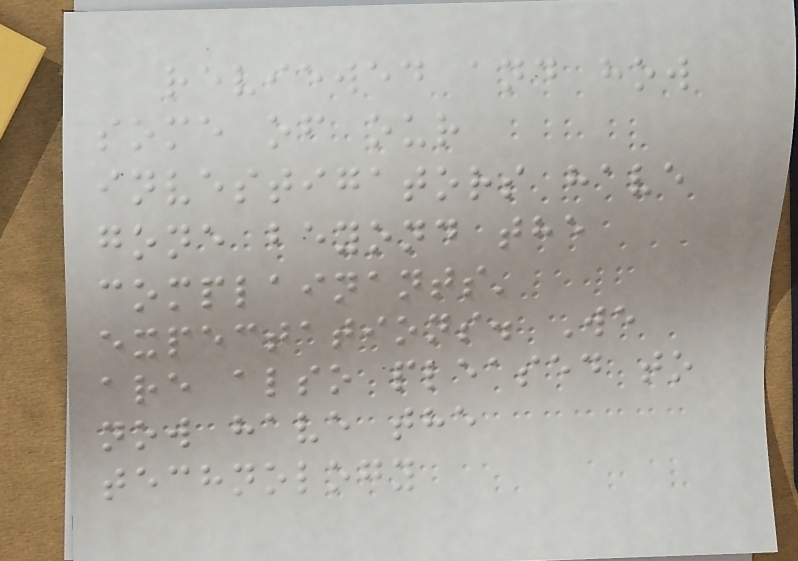reviewed and how
some of our
investigators have
gone beyond the
complainants'
expectations. We
are also pleased to
now have the
technology
